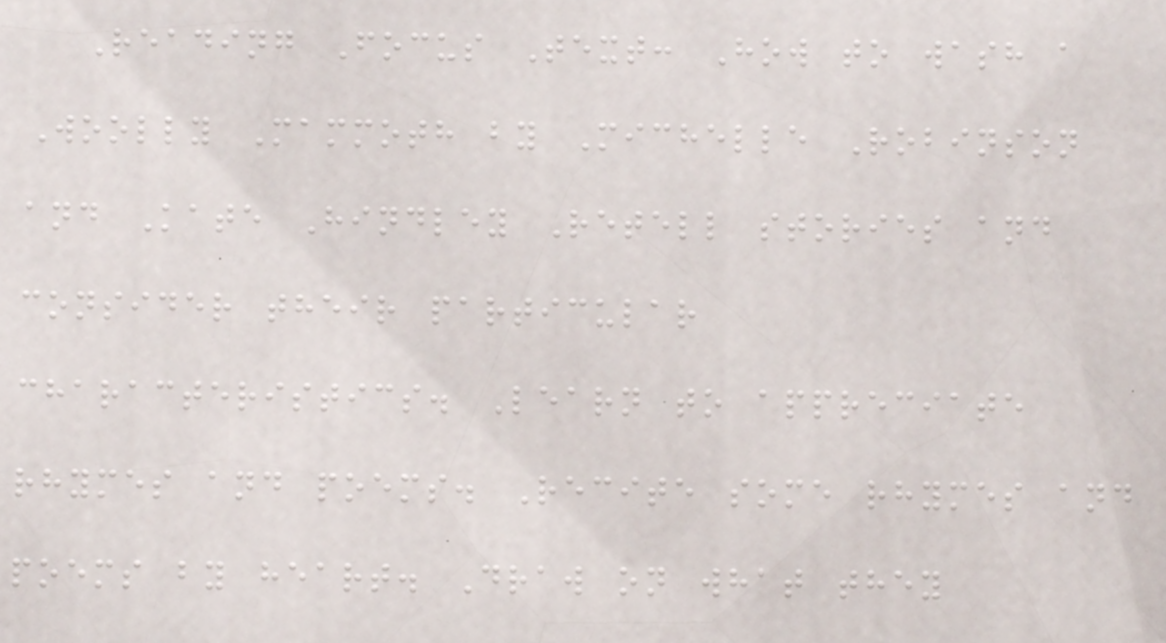Reading Focus Text: How to wash a
Woolly Mammoth by Michelle Robinson
and Kate Hindley Retell stories and
consider their particular
characteristics. Learn to appreciate
rhymes and poems. Recite some rhymes and
poems by heart. Draw on what they
